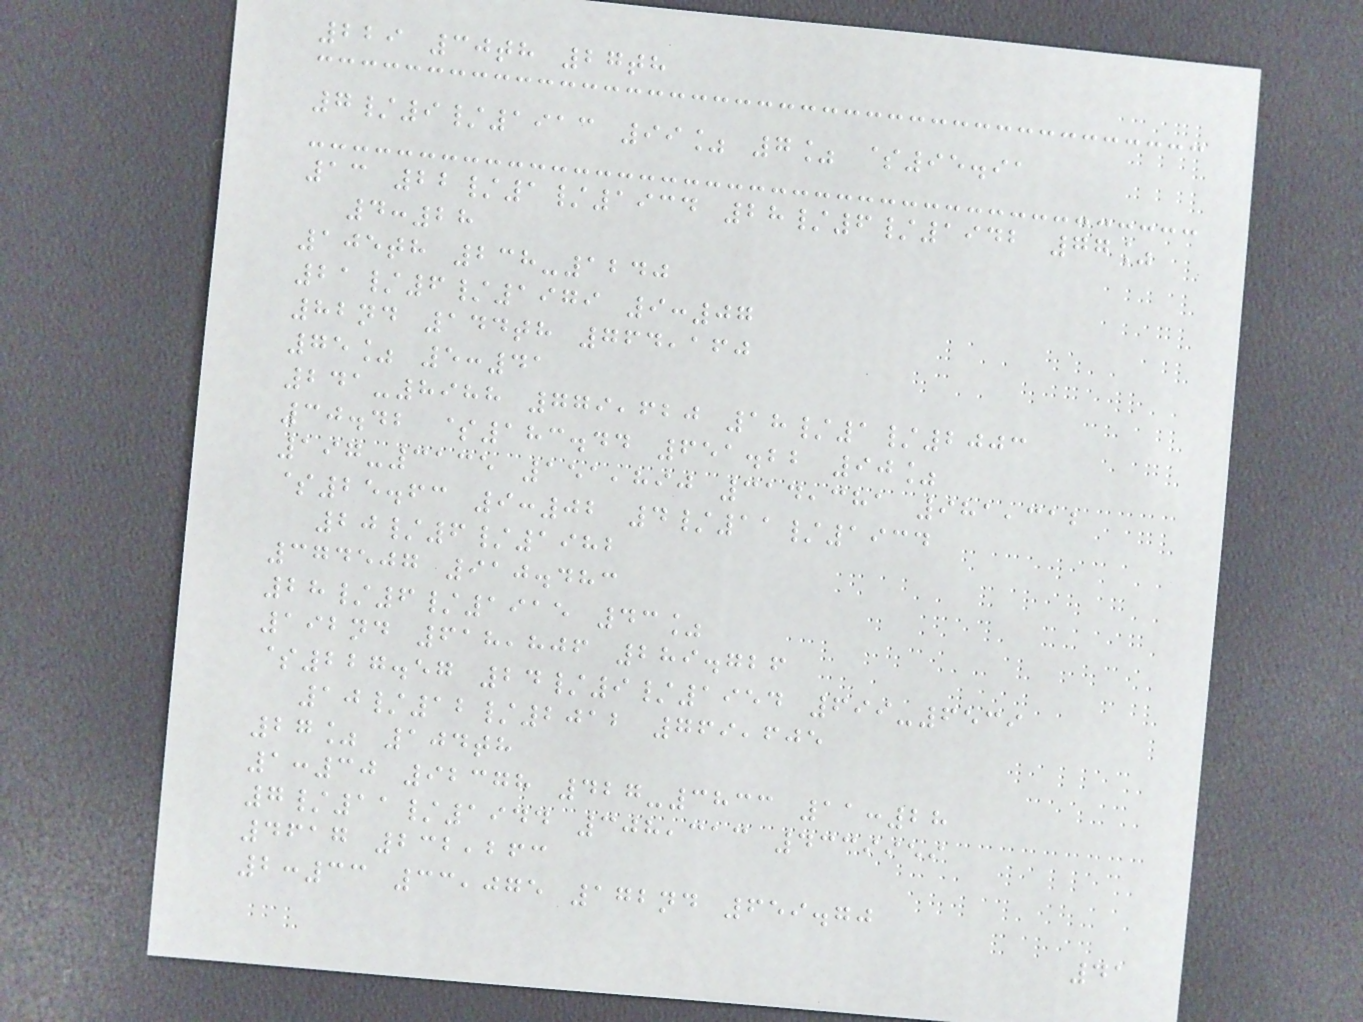229 30th 27th
7/9/1913 99% 7% $95.91
13 22/1/1934 28/6/1942 77%
4:28
105th 238-1240
21/6/1979 9:07
82nd 144th 764,160
75% 5:41
241-8988 779,620 18/1/2003
30.42 $183.44 651.22 90%
197-3135 151,890 314,381 981,312
$25.63 9:02 4/11/1934
20/6/1982
374507 910.483
28/6/1915 43%
192nd 618,806 289.726
$227.57 24/9/1954 699-6539
10/12/2012 769,605
27% 104th
1:30 92378 427-3833 11:28
7/11/1944 308,313 4339959
4617 232,263
2:33 33,075 172nd 659.70
41
